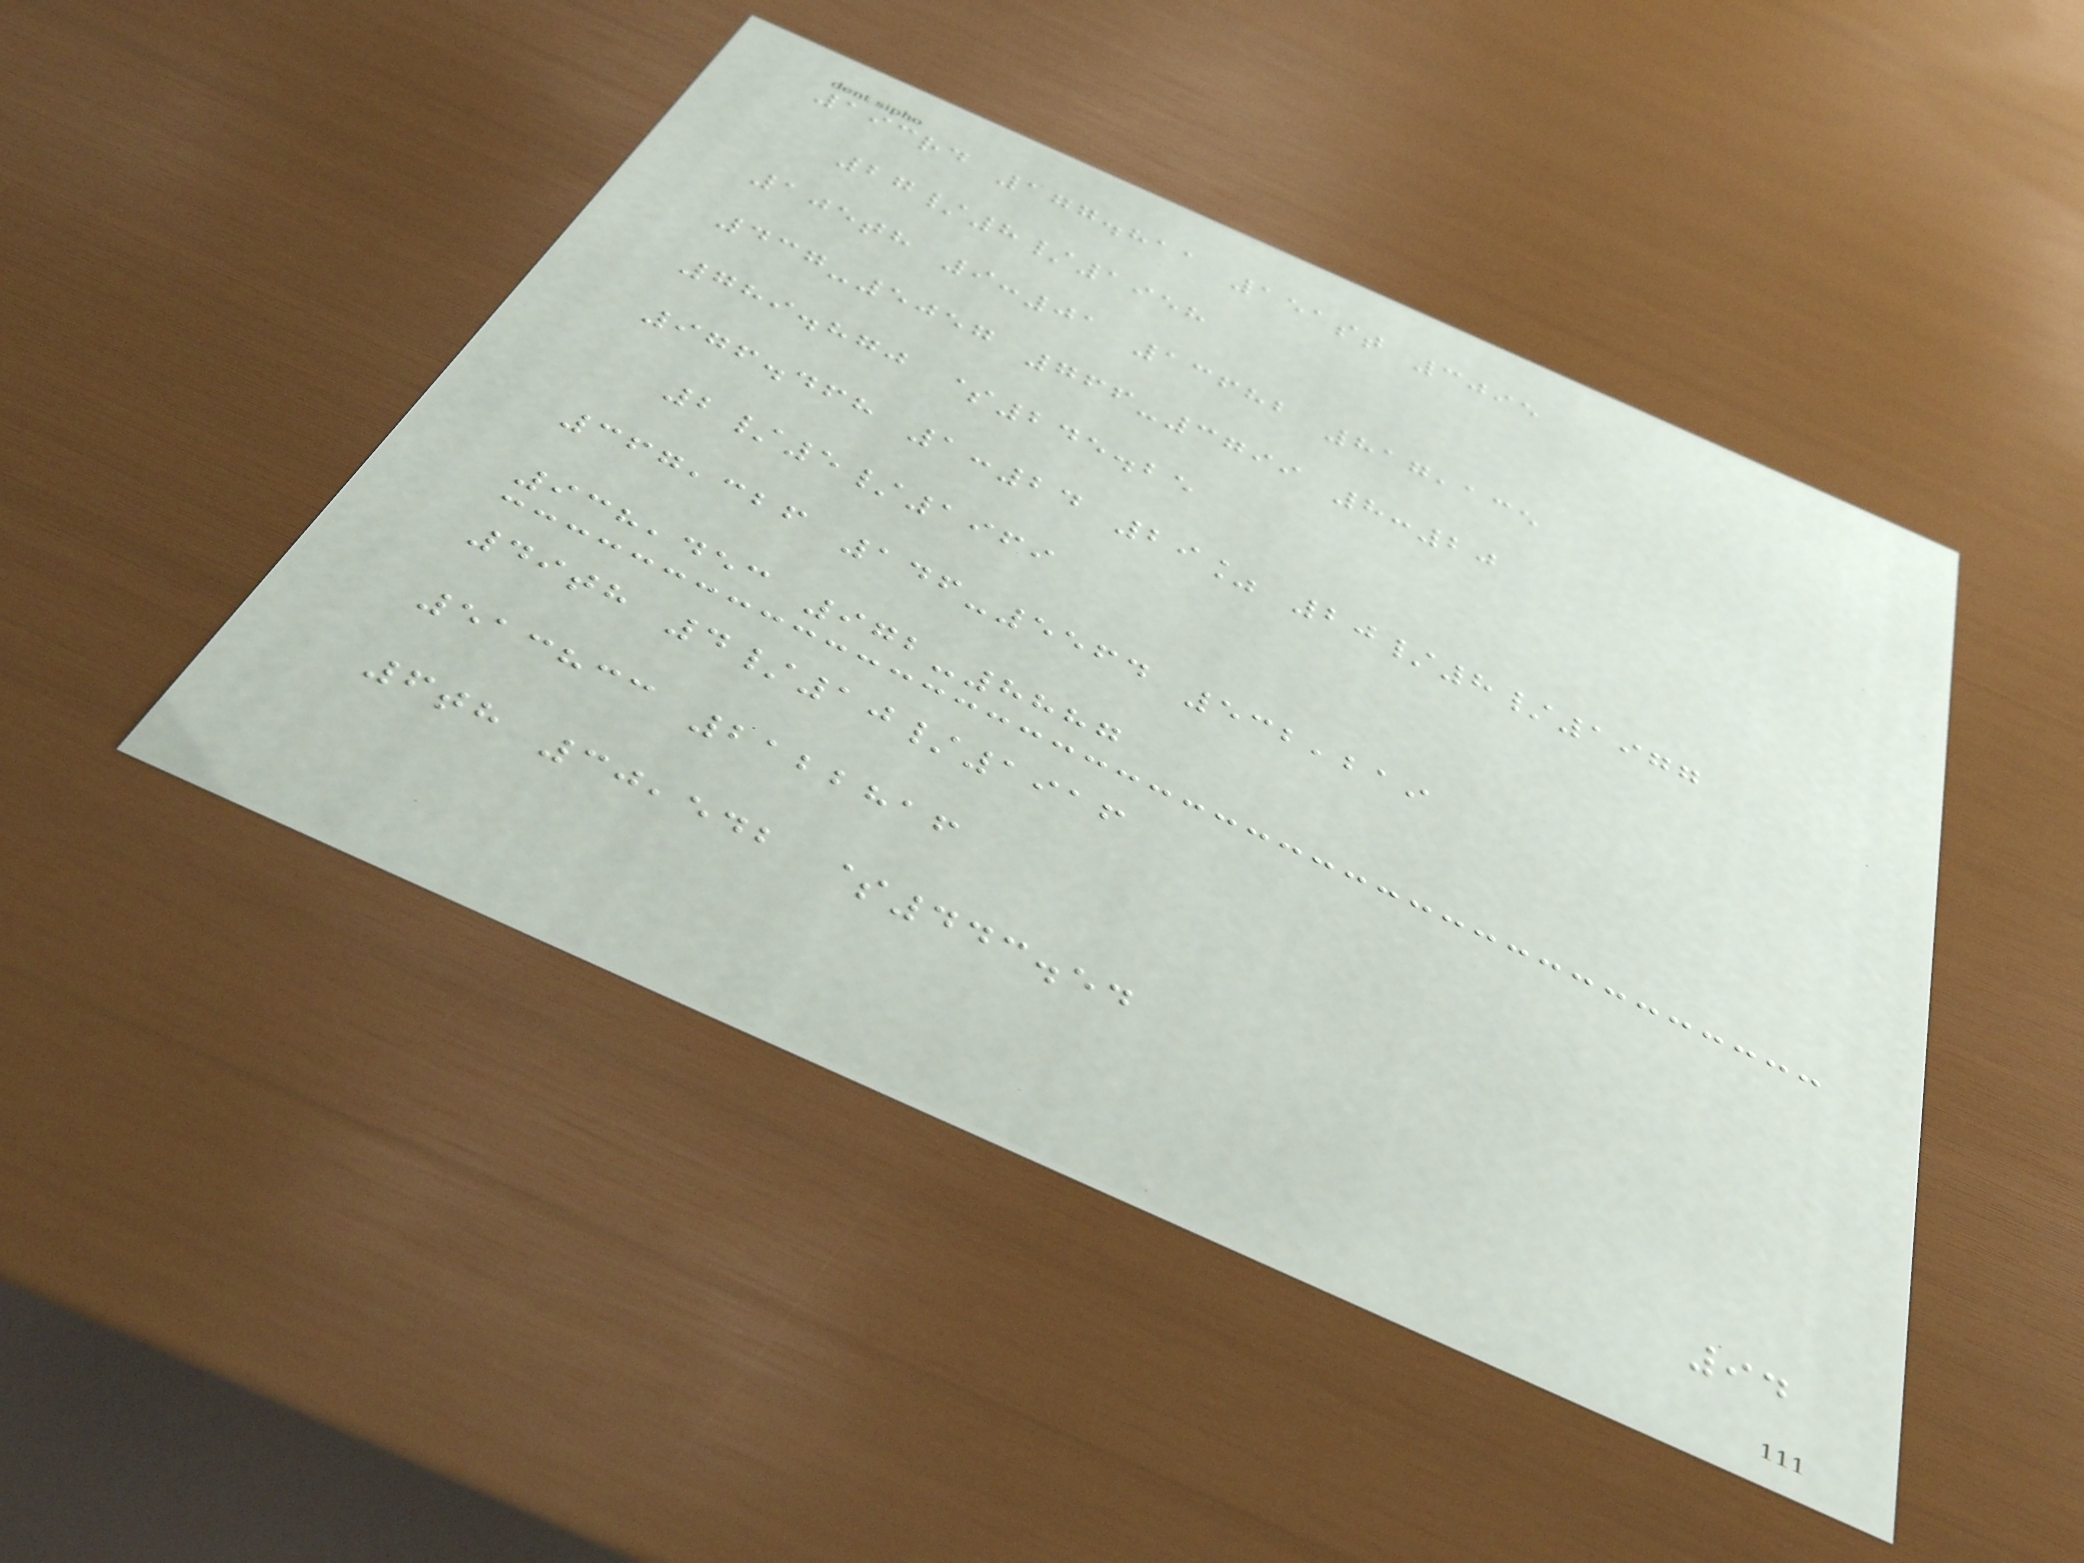193rd 177.811 151st 3095
27/8/1958
105th 9:01 13682 817,135
437-5057 766-3799 8:20
789.870 $245.25
976.468 1:24 29% 20/8/1977
2/5/1969
367,326 146-5564 532,219
938,453 972-8887
49th 4/10/1916
513833 2122816
6th 30,542 $443.54
94
